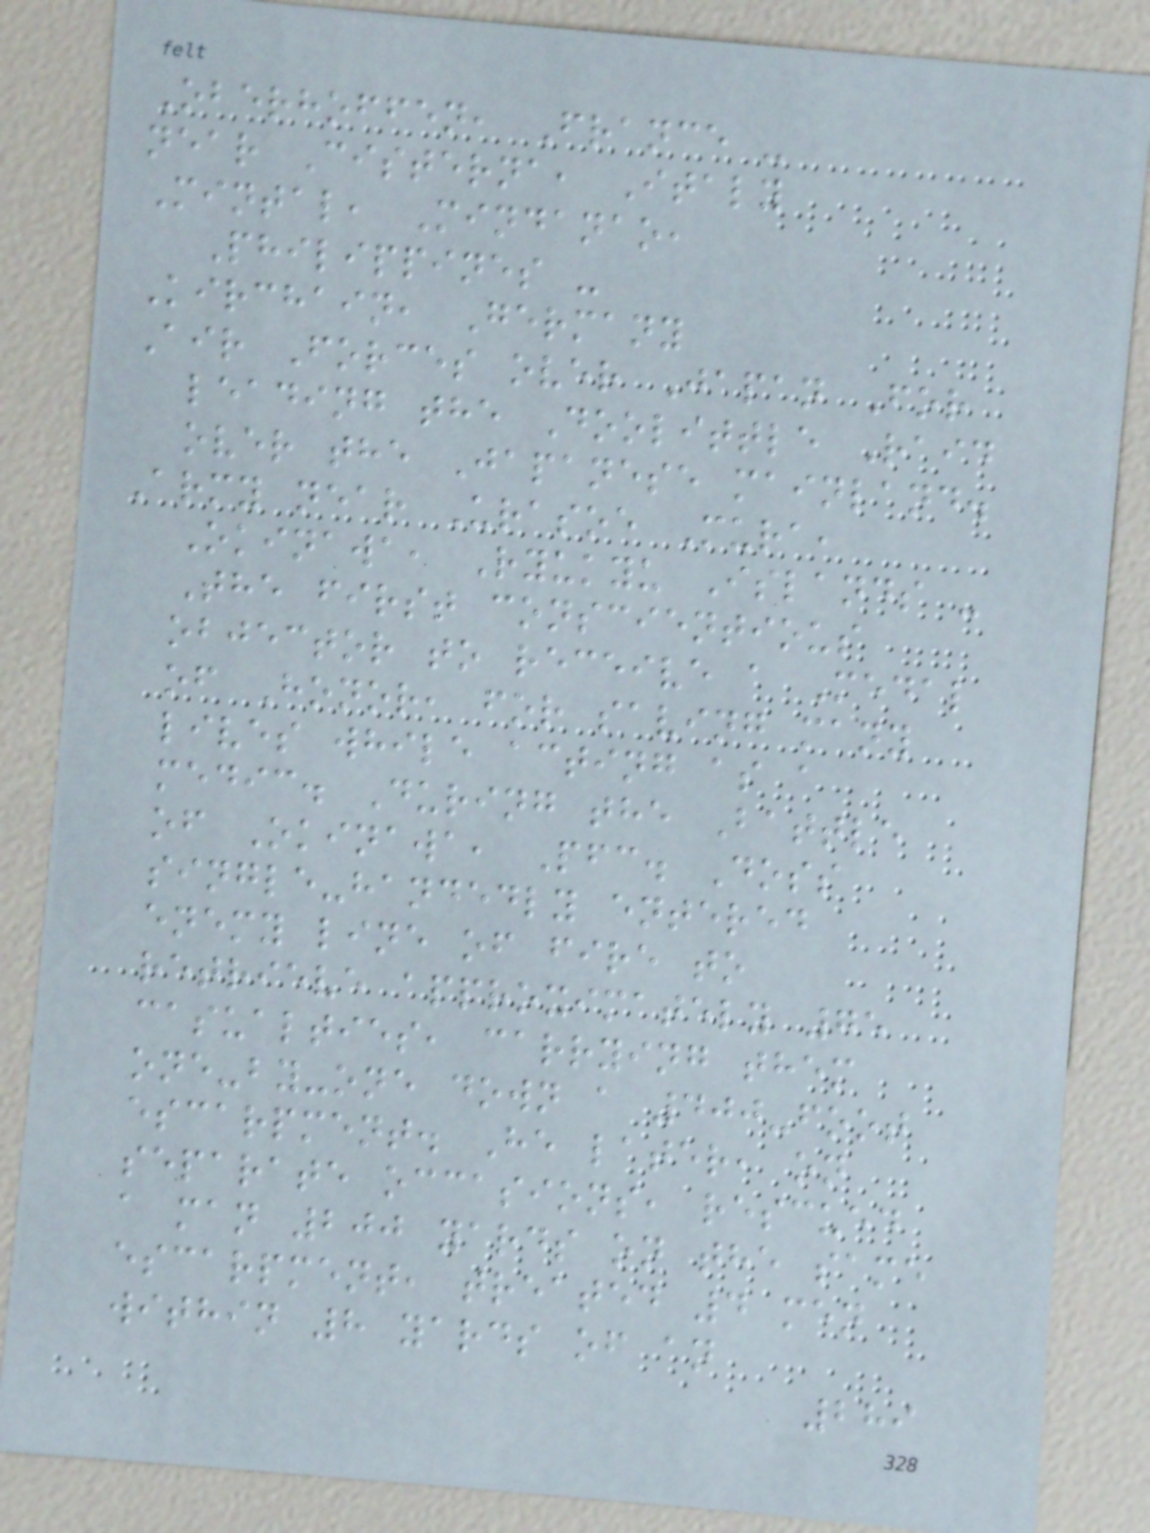Oberhoffen, France -
near Cisterna, Italy
Mintal, Mindanao,
Philippines -
Kirchain, Germany
Air Forces over Japan For
leading the Doolittle Raid
over the Japanese mainland.
Army near Urasoe Mura,
Okinawa, Ryukyu Islands -
The first conscientious
objector to receive a Medal
of Honor, for saving many
lives while acting as a
medic. During the Battle
of Okinawa, Pfc. Doss
single-handedly entered
enemy line of fire to
retrieve approximately 75
casualties, carrying them
one-by-one down a 400-foot
escarpment. He later, on
separate occasions, rescued
a man 200 yards on the same
escarpment, treated 4 men
within 8 yards of an
289
